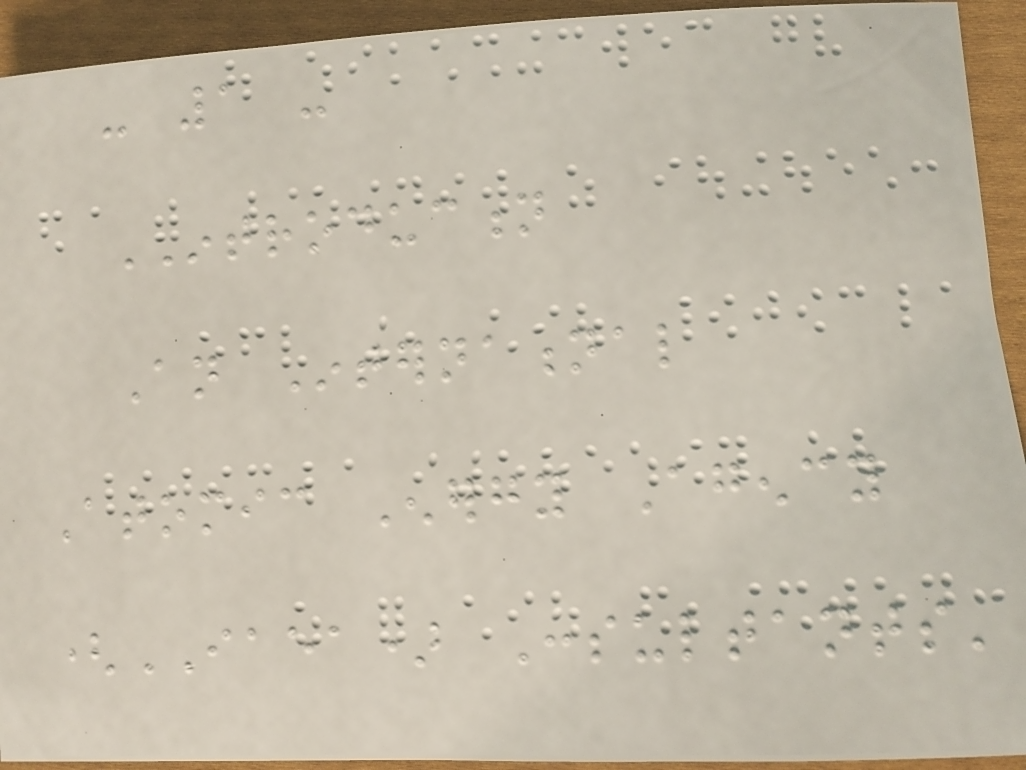- 1 -
INTRODUCTION
An International
Atomic Energy Agency
(IAEA) Consultants'
